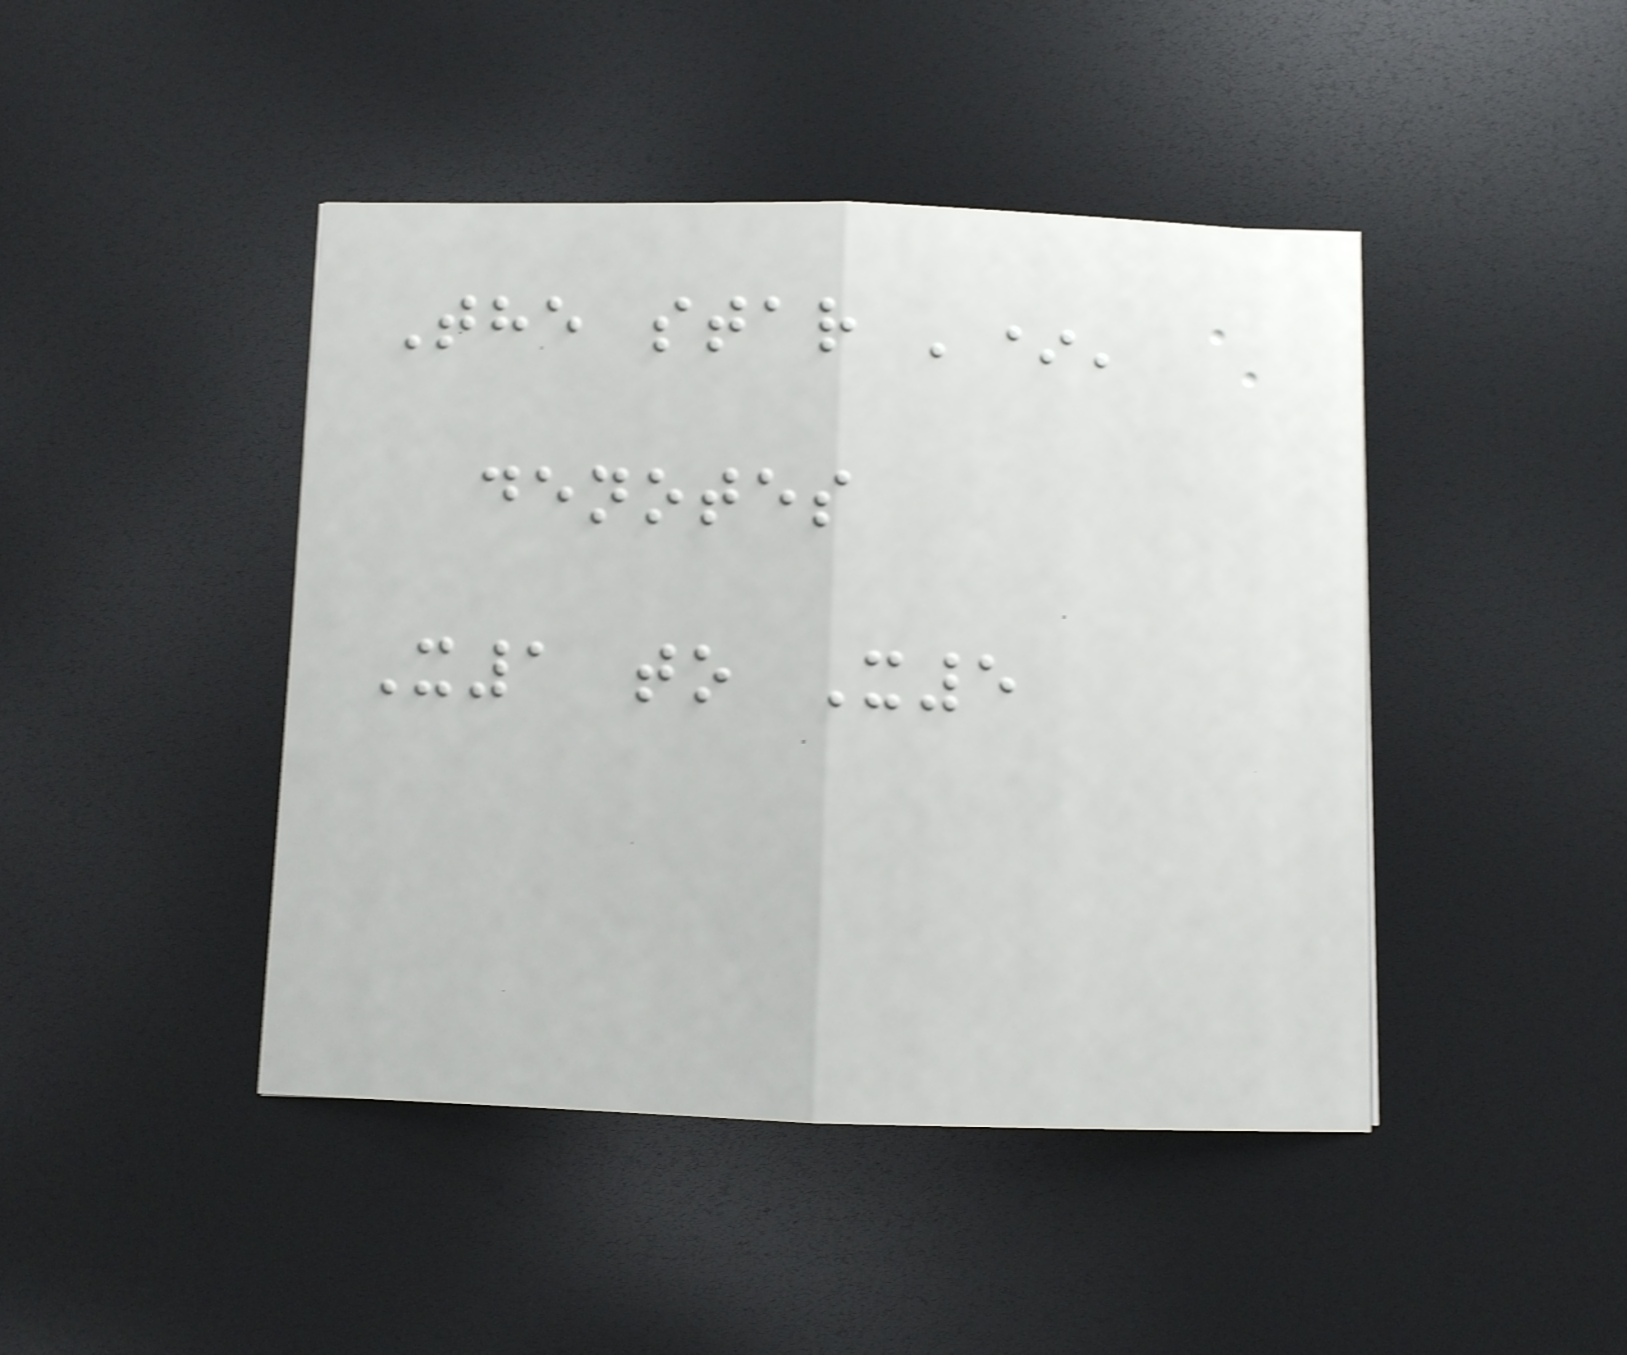The star '*'
denotes
X1 to X5
